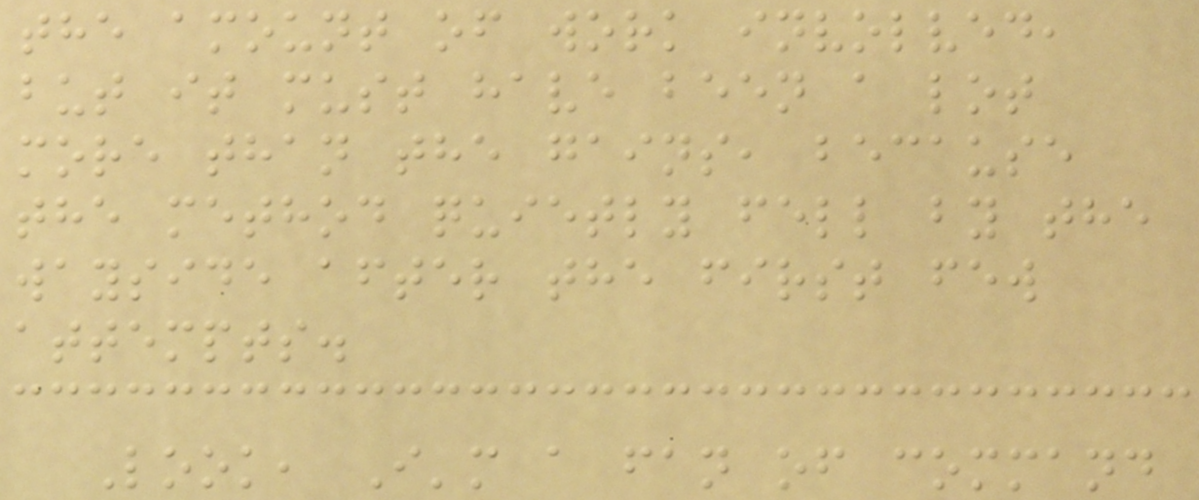the amount of work involved,
but it must have been a lot
more than the gains, because
the method quietly fell by the
wayside after the first few
attempts.
Look, I'm a fan of command
